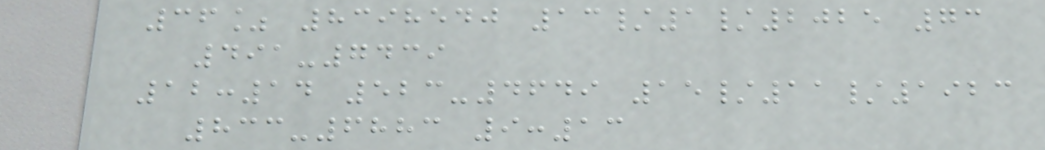36% 8398540 13/1/2025 73
491-7439
12:14 523-4649 15/11/1923
833-6883 9:13
